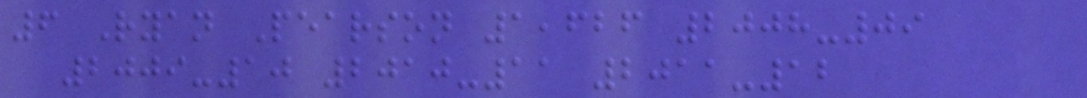6 Ryan Pearson 1,626 2008-09
2009-10 2010-11 2011-12
